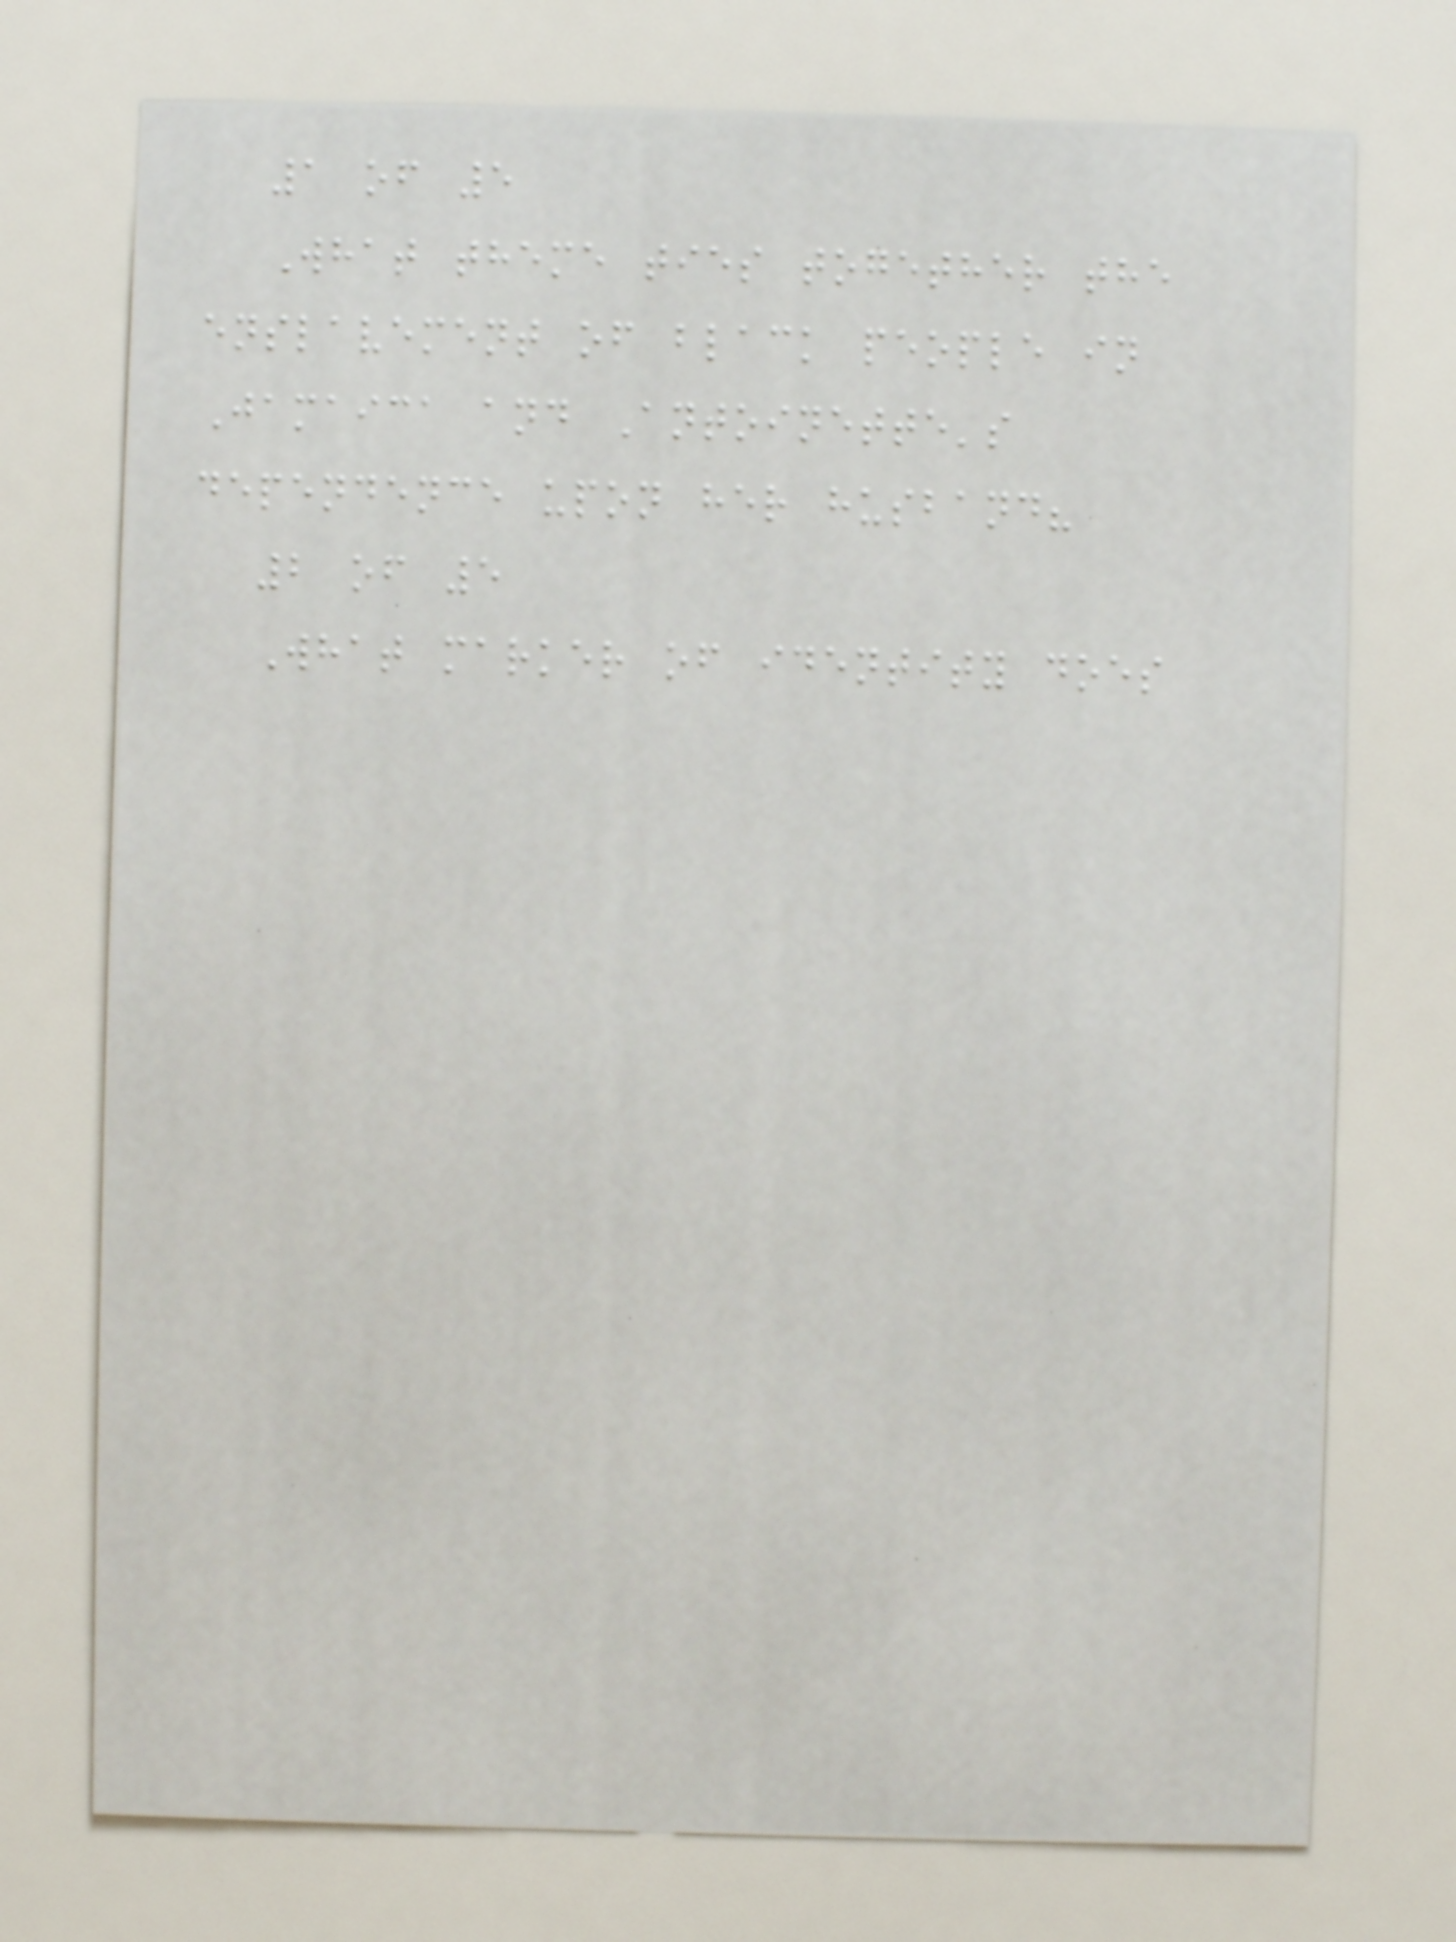1 of 5
What theme ties together the
enslavement of black people in
Jamaica and Antoinette's
dependence upon her husband?
2 of 5
What marker of identity does
